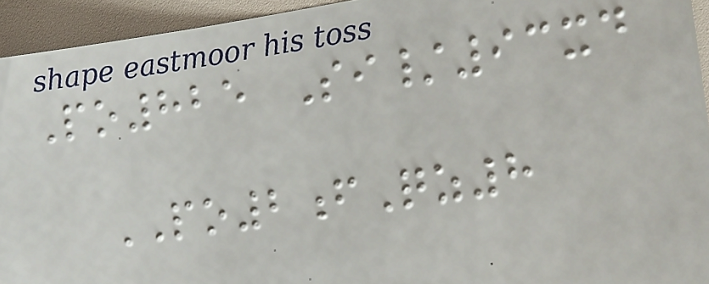Po825 Si/93xd
PO2fQz8
